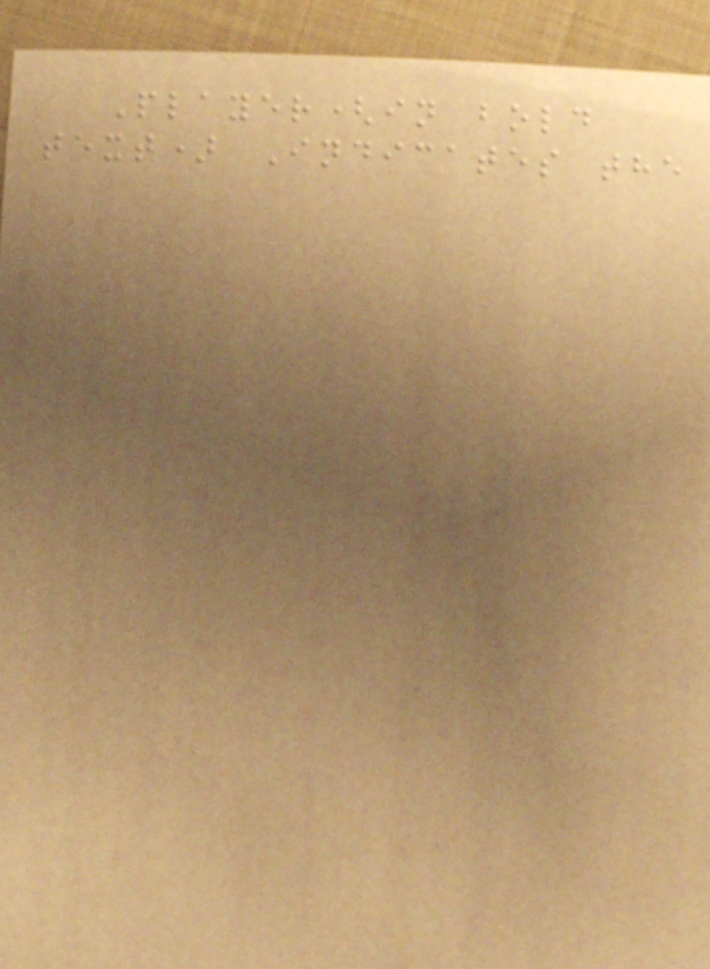Player(in bold
text) Indicates the
